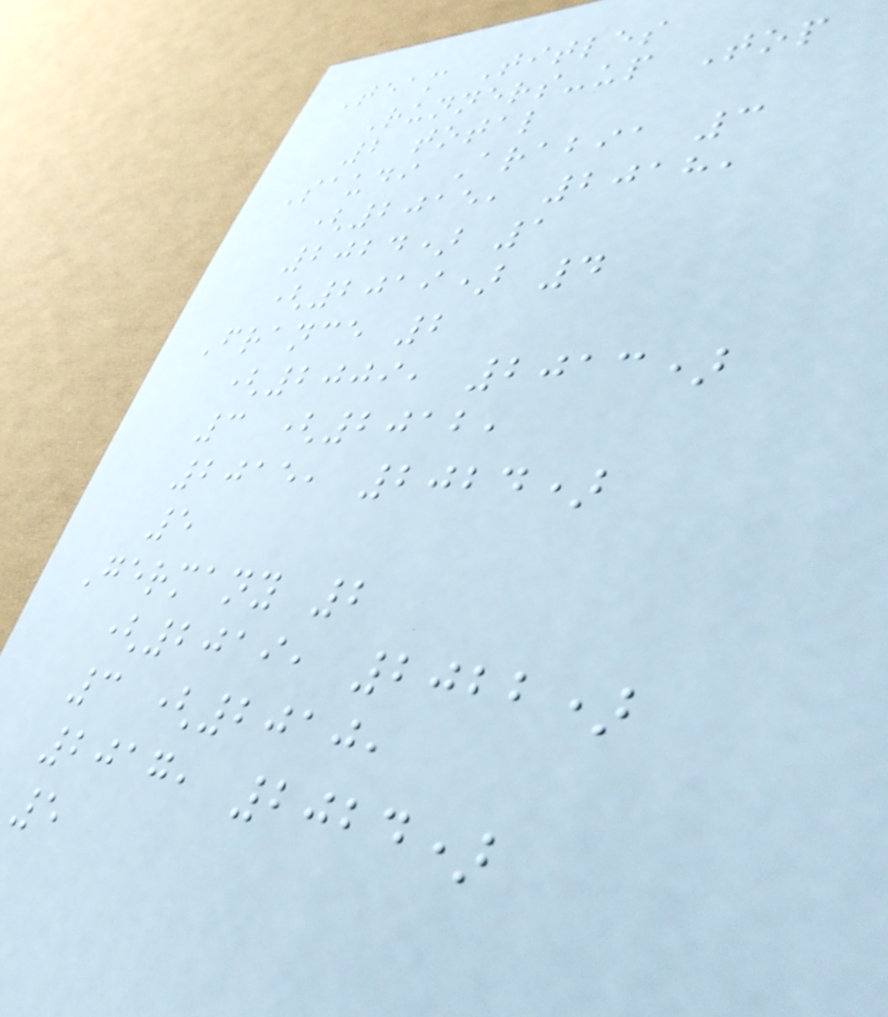Team Titles
Runners-up Top
2 total
Saudi Arabia 3
(2015, 2018,
2024) 1
(2019) 4
France 2
(2009, 2013)
3 (2012,
2015, 2024)
5
Germany 2
(2019, 2022)
3 (2010,
2017, 2024)
5
